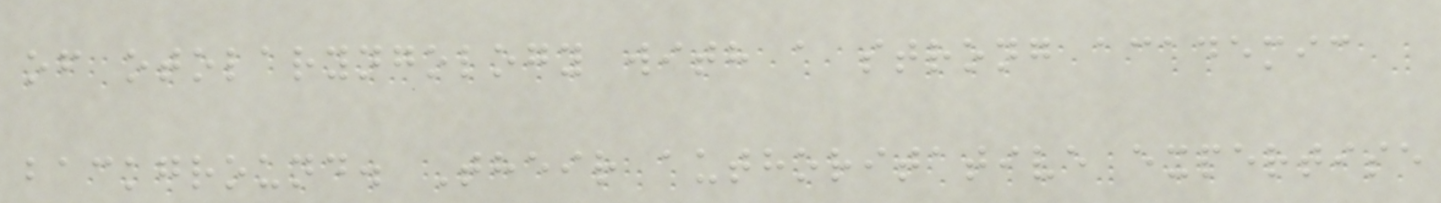of otolaryngology with a strong academic
background. Their authoritative expertise
